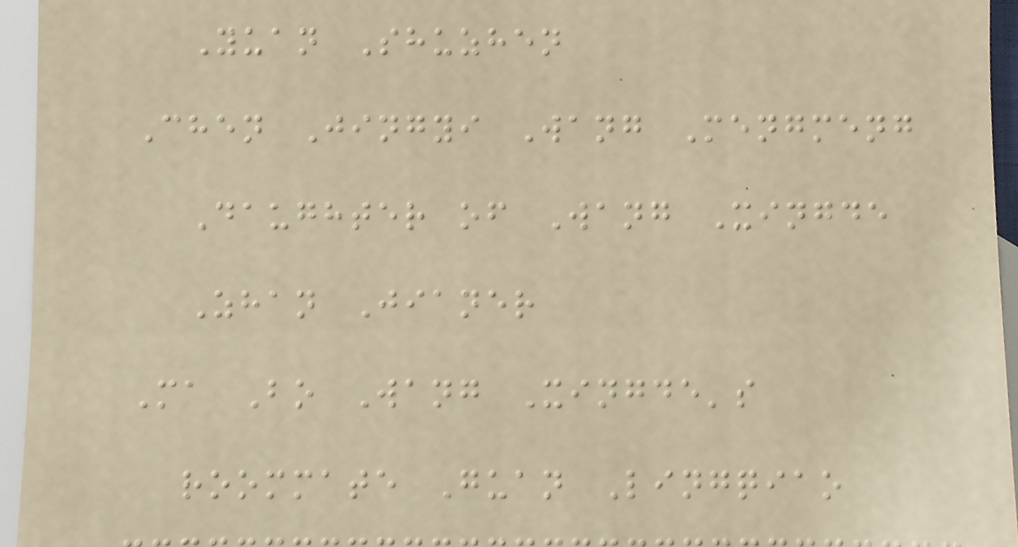Yuan Shuzhen
Chen Jingyi Wang Mengmeng
Daughter of Wang Xingde
Zhan Jianer
Ma Bo Wang Xingde's
roommate Guan Lingqiao
